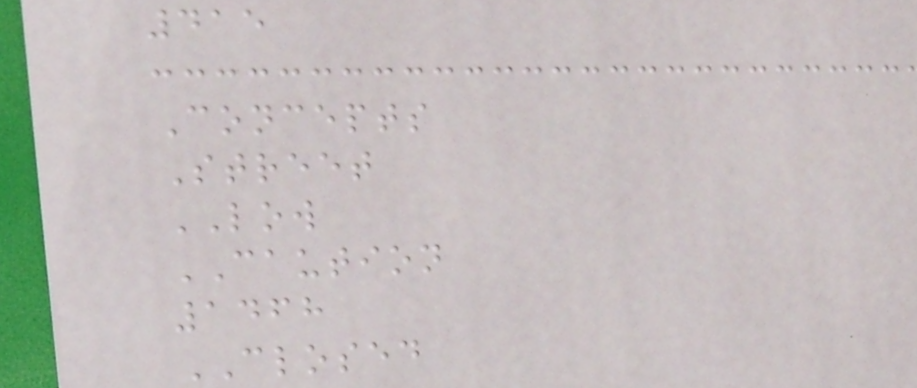415
Concepts
Street
LOW
CAUTION
1468
CLOSED
